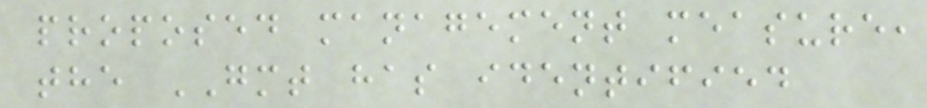proposed management measure,
the GMT has identified
